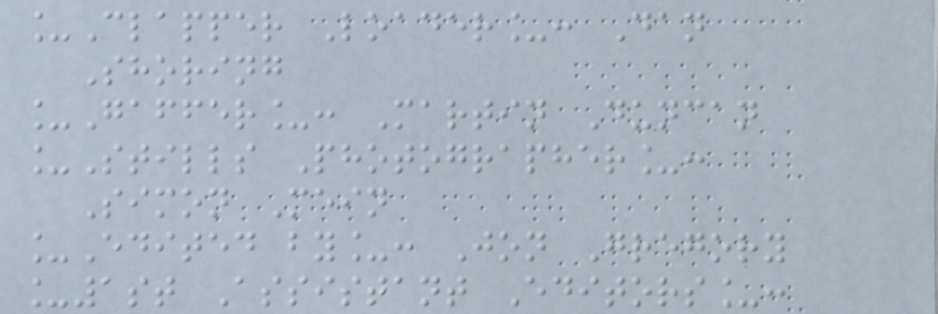_Clapper Loader_: Dan
Shoring
_Gaffer_: Martin Duncan
_Stills Photographer_:
Simon Mein
_Edited by_: Jon Gregory
_1st Assistant Editors_:
